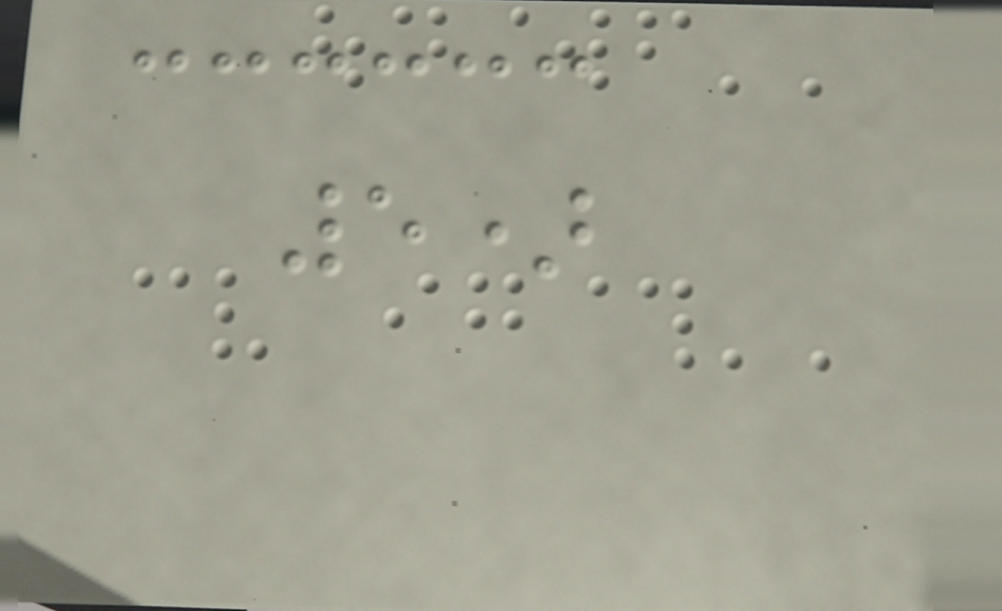5)
